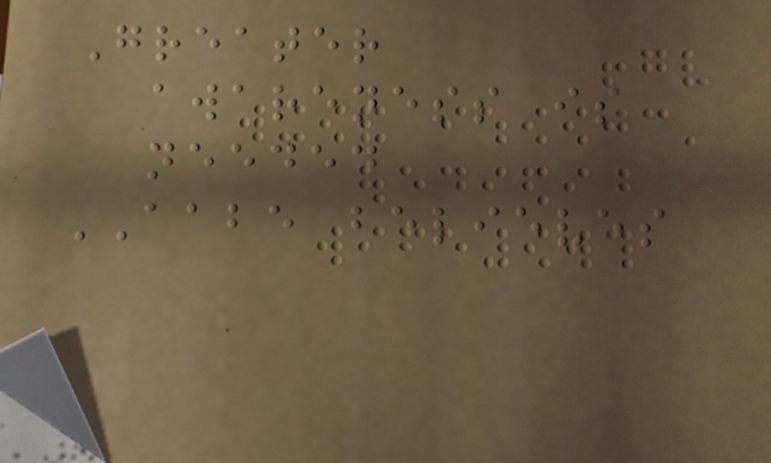Greater
awareness is
needed
AABE believes
